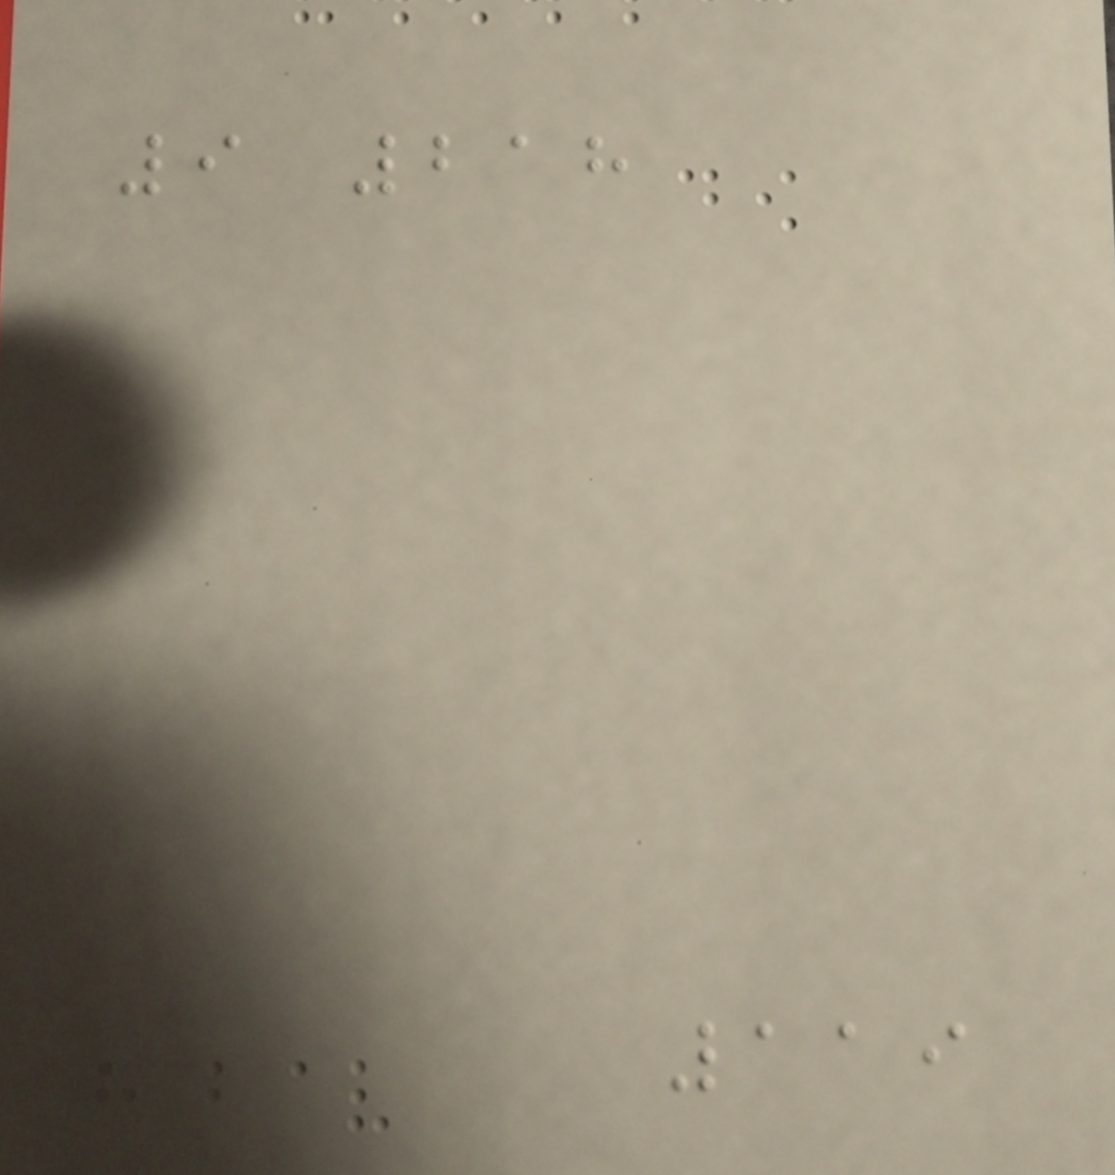9 218
119
